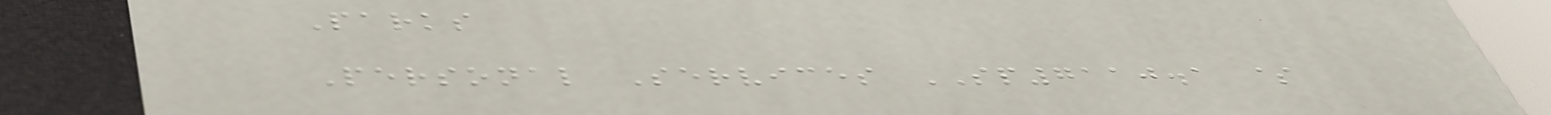Parks
Personal Services SP7110.1 $
